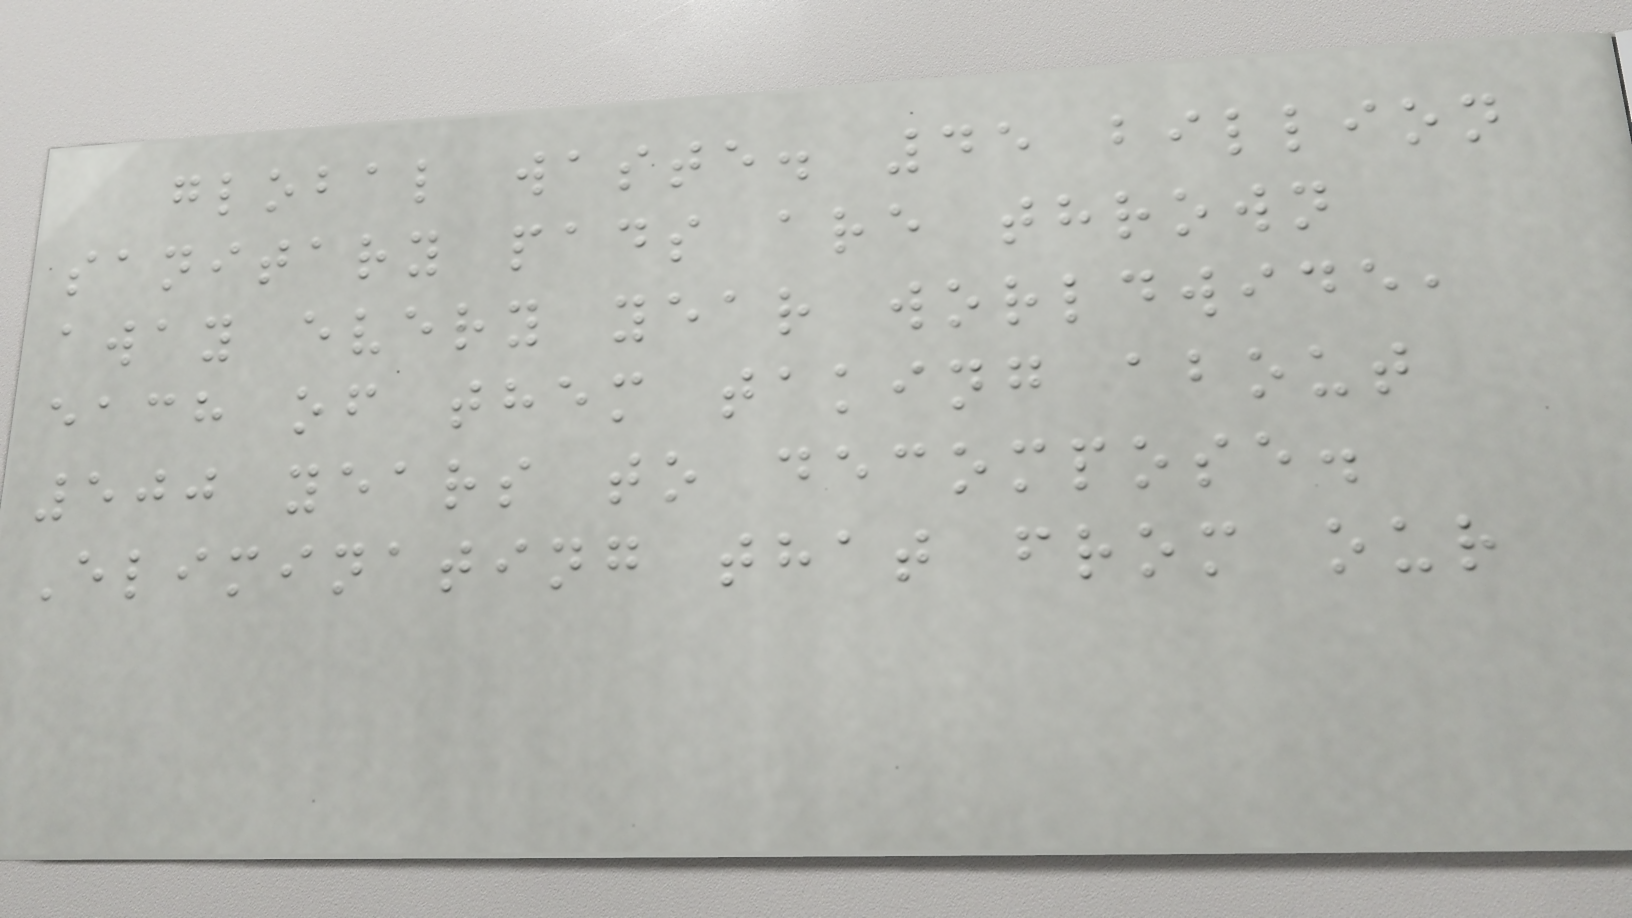global waste. 45 billion
sanitary pads are thrown
away every year worldwide,
each of them taking about
500 years to decompose.
Eliminating that from our
